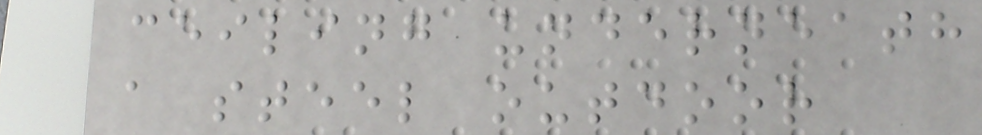ceiling underneath
a steel outdoor
